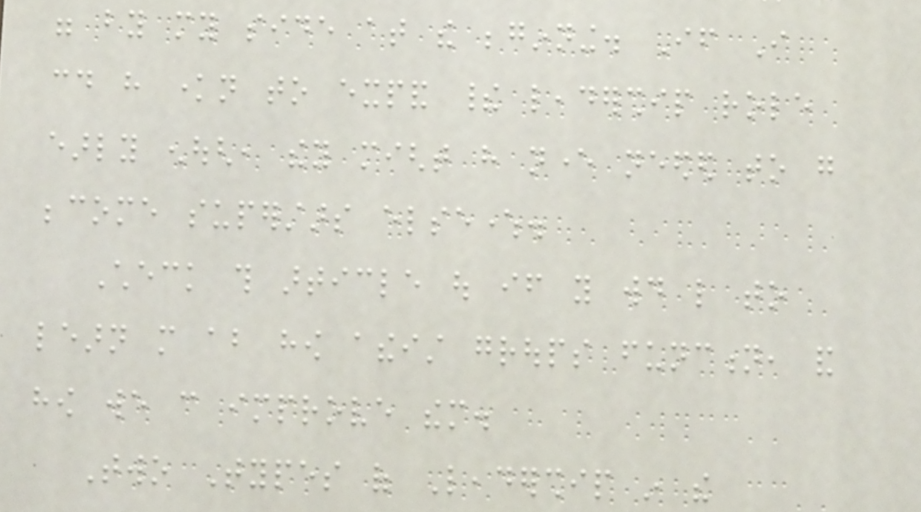were by my side at the beginning. If I
could have known to expand their leadership role
early enough, they might have never needed to go
become superstars elsewhere.
Check this article out if you would like to
learn more about how atheist groups function, and
how we can improve them.
Two Types of Leadership in the
